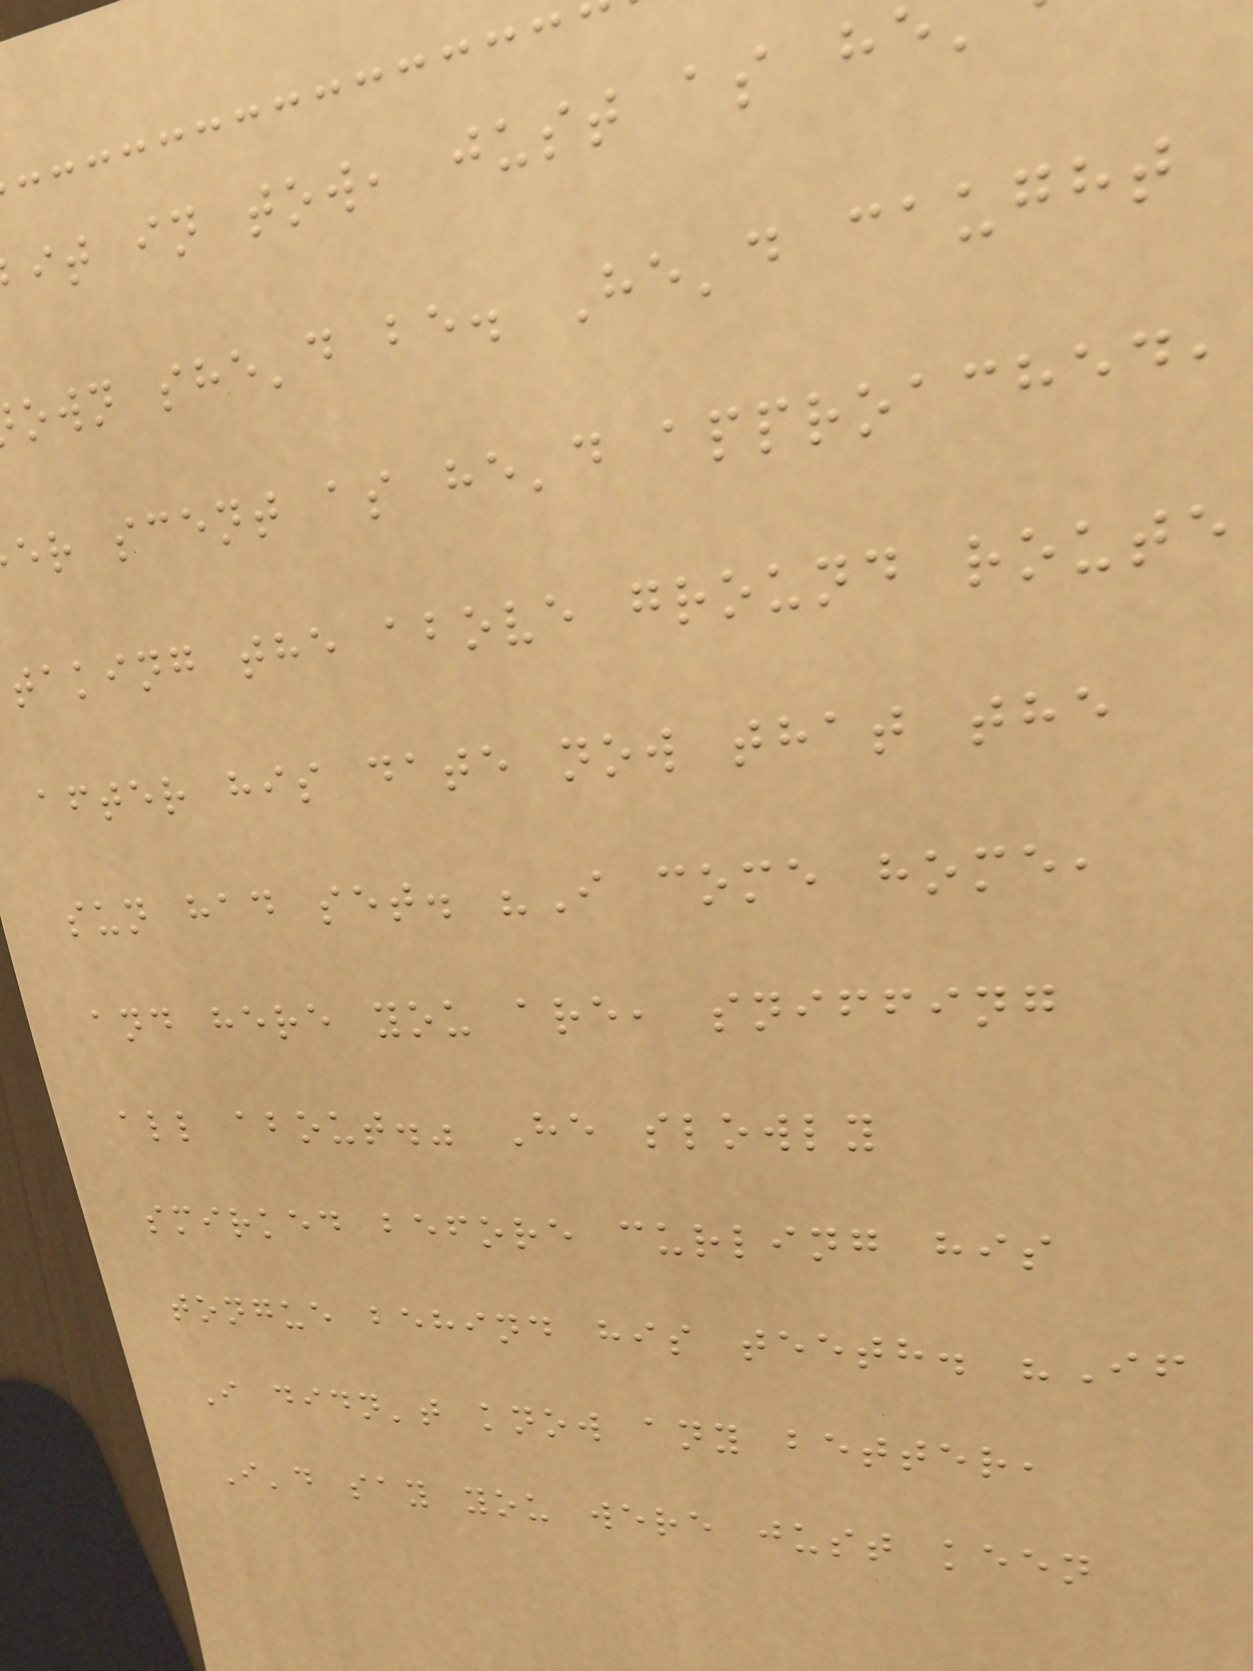it in tow, just as h
own she'd be. He'd caught
er scent as he'd approached,
taking the above ground route
after his date now that the
sun had set. "I come home,
and here you are, sniffing
all about." He slowly
smirked before curling his
tongue behind his teeth. "If
I didn't know any better,
I'd say you were just keen
